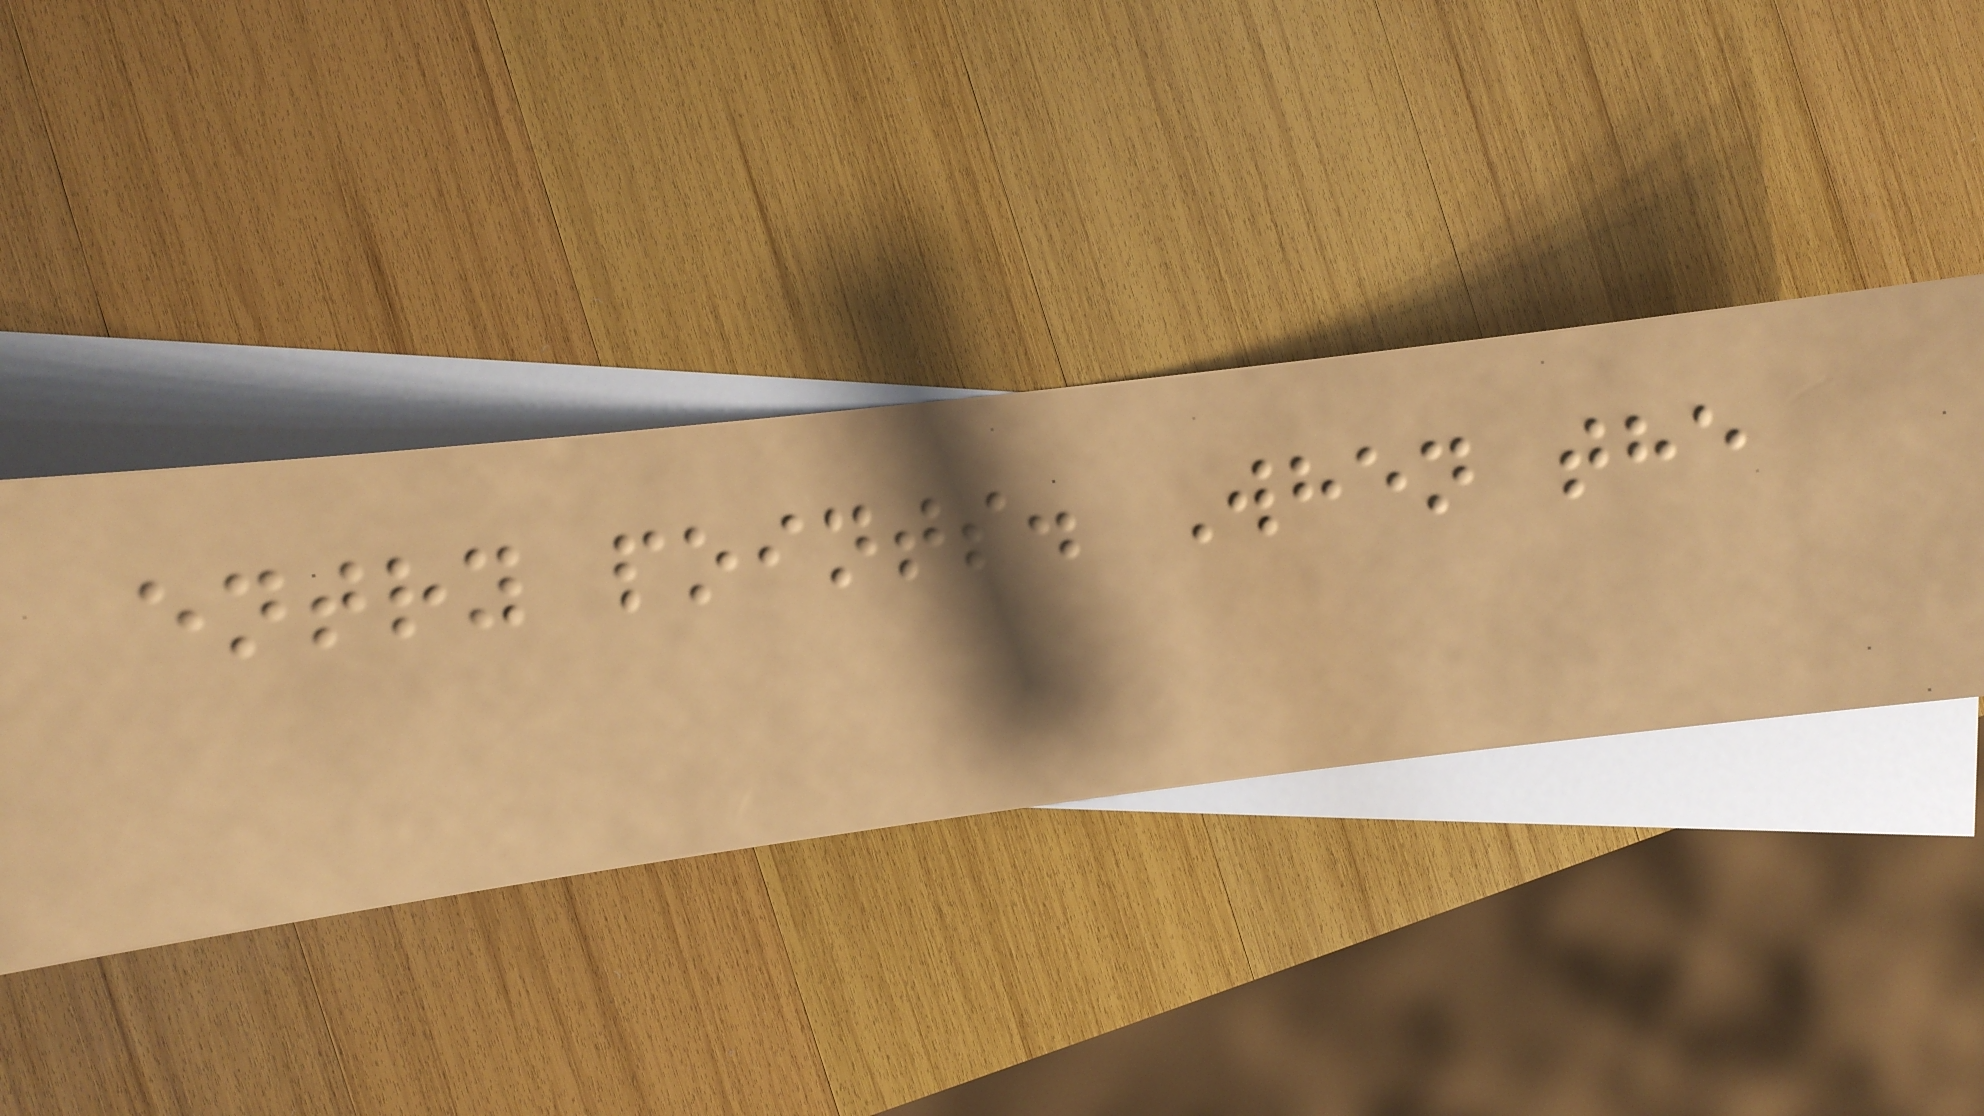entry points. When the
